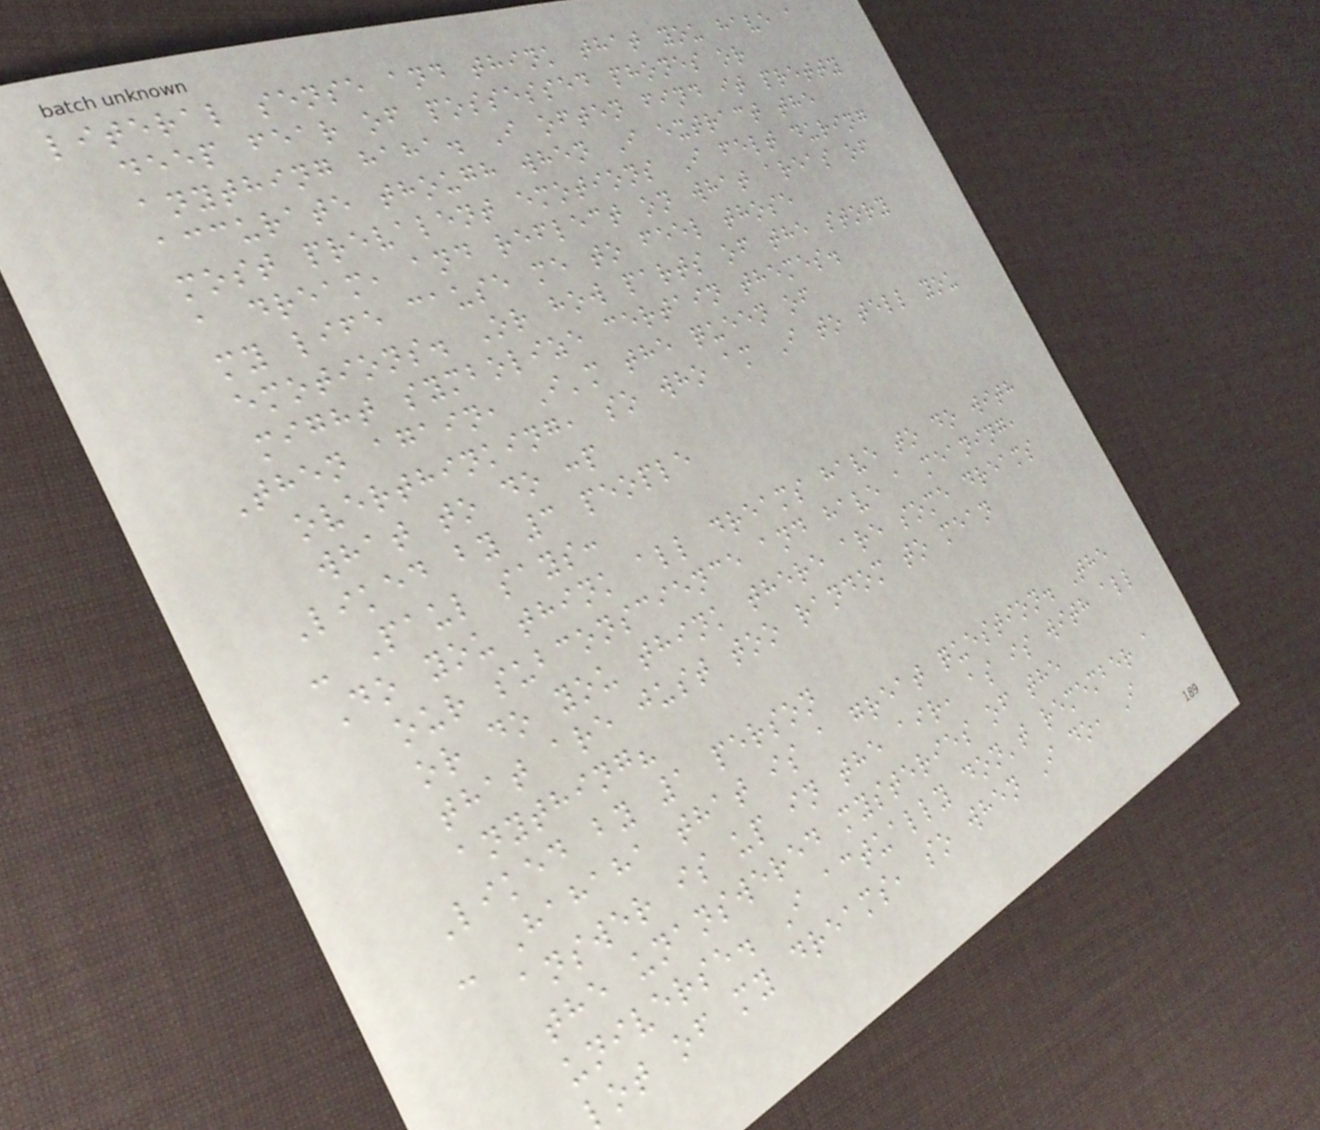literal sense and think that you have a
deep fear of possessed phones or
anything haha. I often find it pretty
accurate though when I extract the
most prevalent emotions I felt during
a dream, and reflect on what areas of
my life cause me to feel those
emotions. Or how parts of the story
might symbolize certain themes.
Then again, I'm the queen of
overthinking, so who am I to tell you
what to do :p
Liked by 3 people
- Paul says:
Do you think all dreams have to do with
our subconscience and have a meaning,
or do you think there are some dreams
that are just too random to mean
anything?
Liked by 1 person
- Hahaha that is a great question. The
answer is up in the air, as is with all
the unanswered mysteries of the
universe. I actually don't remember a
lot of my dreams, so when I do, I
